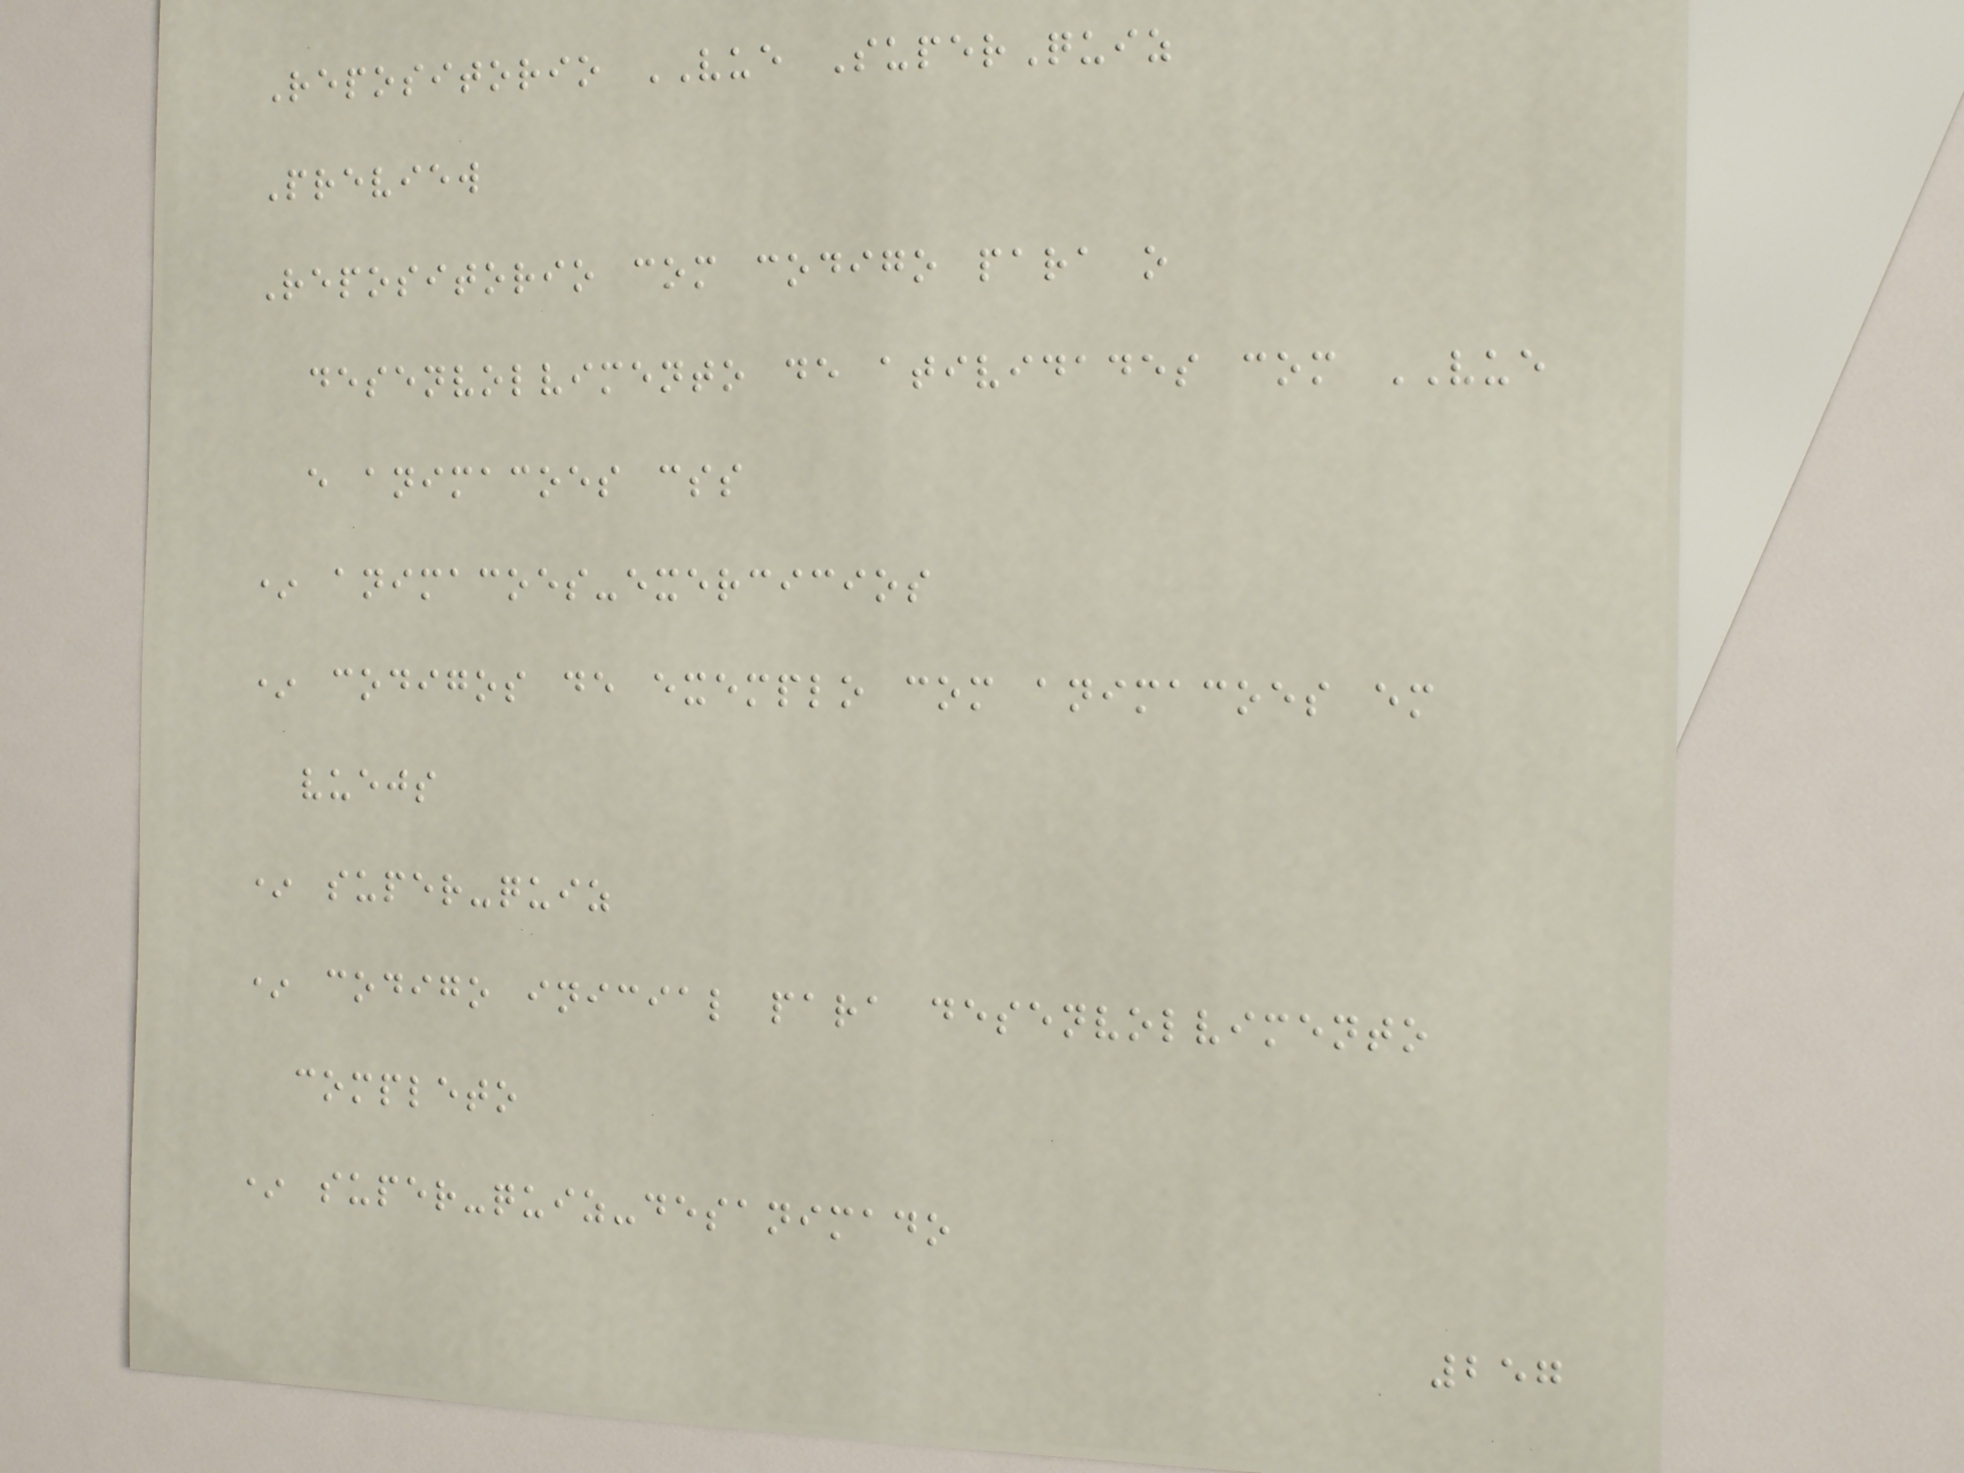Repositorio VUE SuperQuiz
Preview
Repositorio com codigo para o
desenvolvimento de atividades com VUE
e animacoes css
* animacoes-exercicios
* codigos de exemplo com animacoes em
vuejs
* super-quiz
* codigo inicial para desenvolvimento
completo
* super-quiz-desanimado
257
